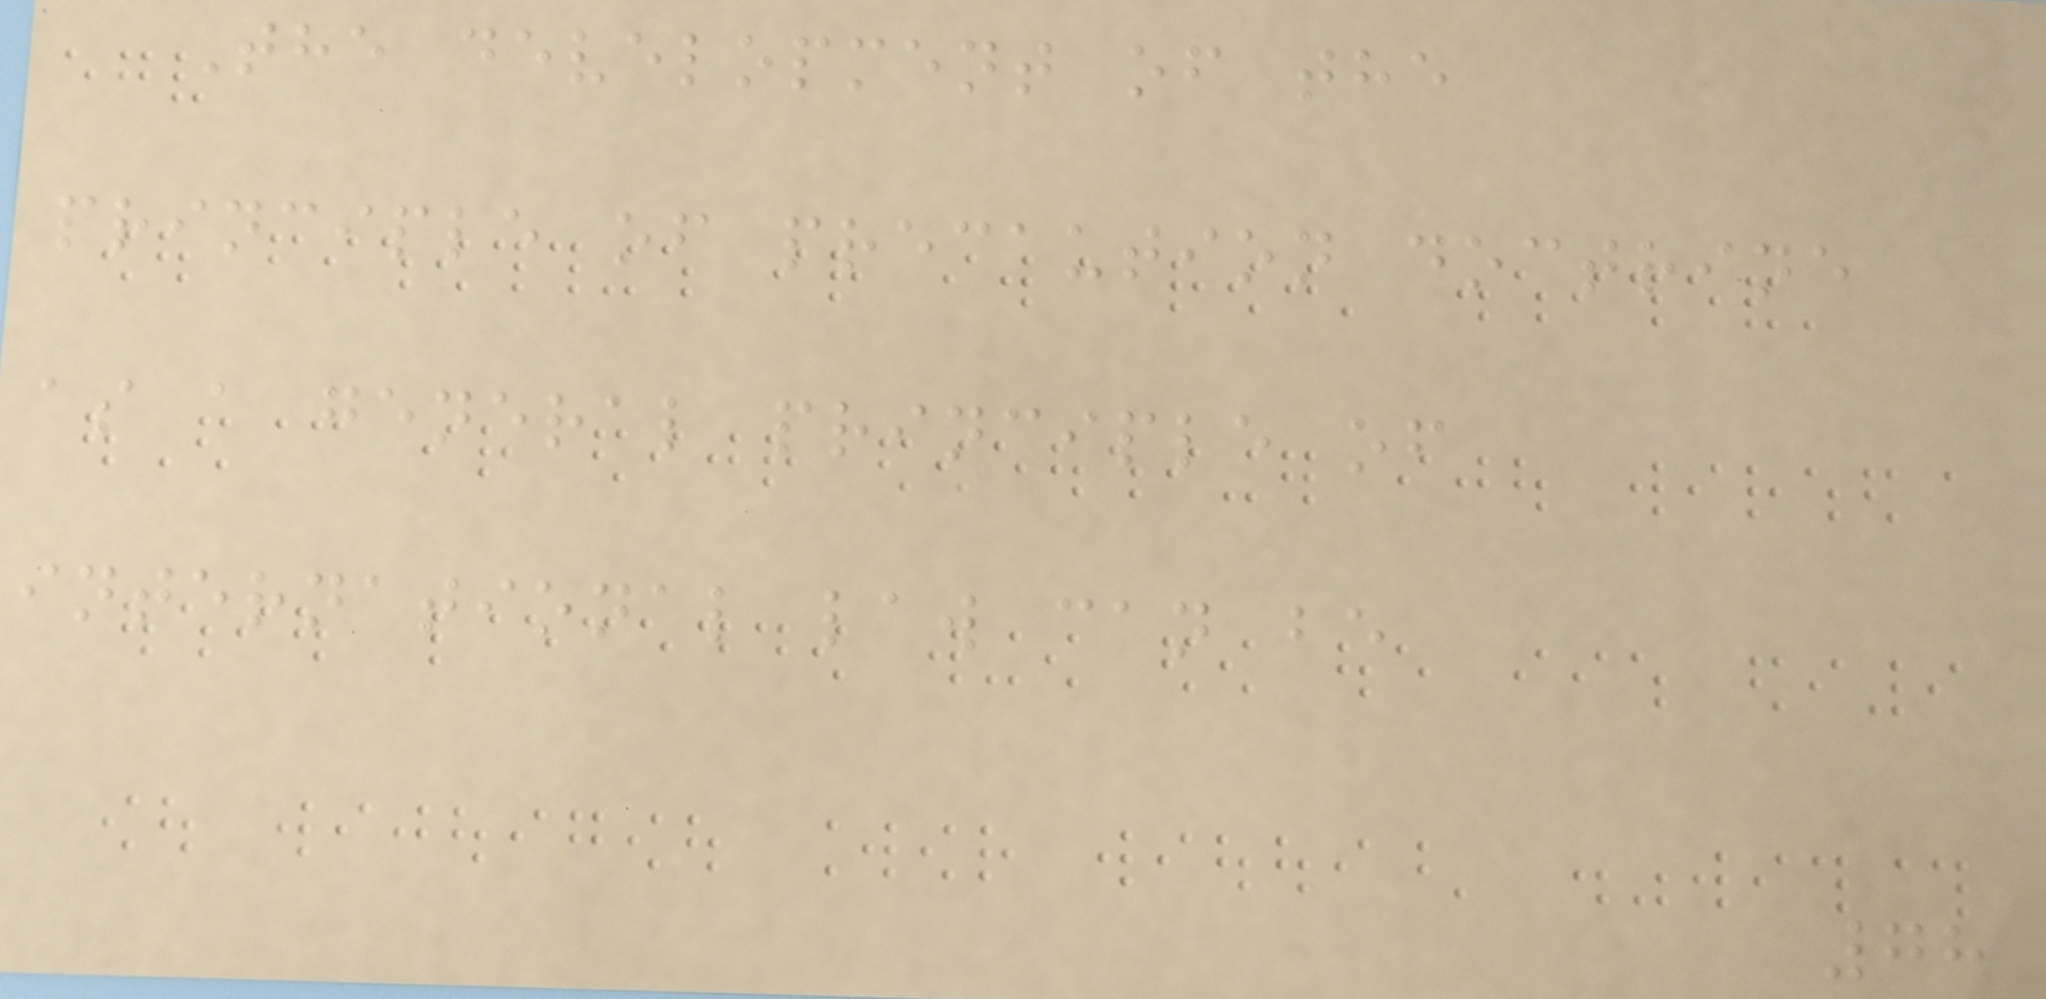The development of the
principle of precaution doctrine
as a general principle of
international law can be
78
